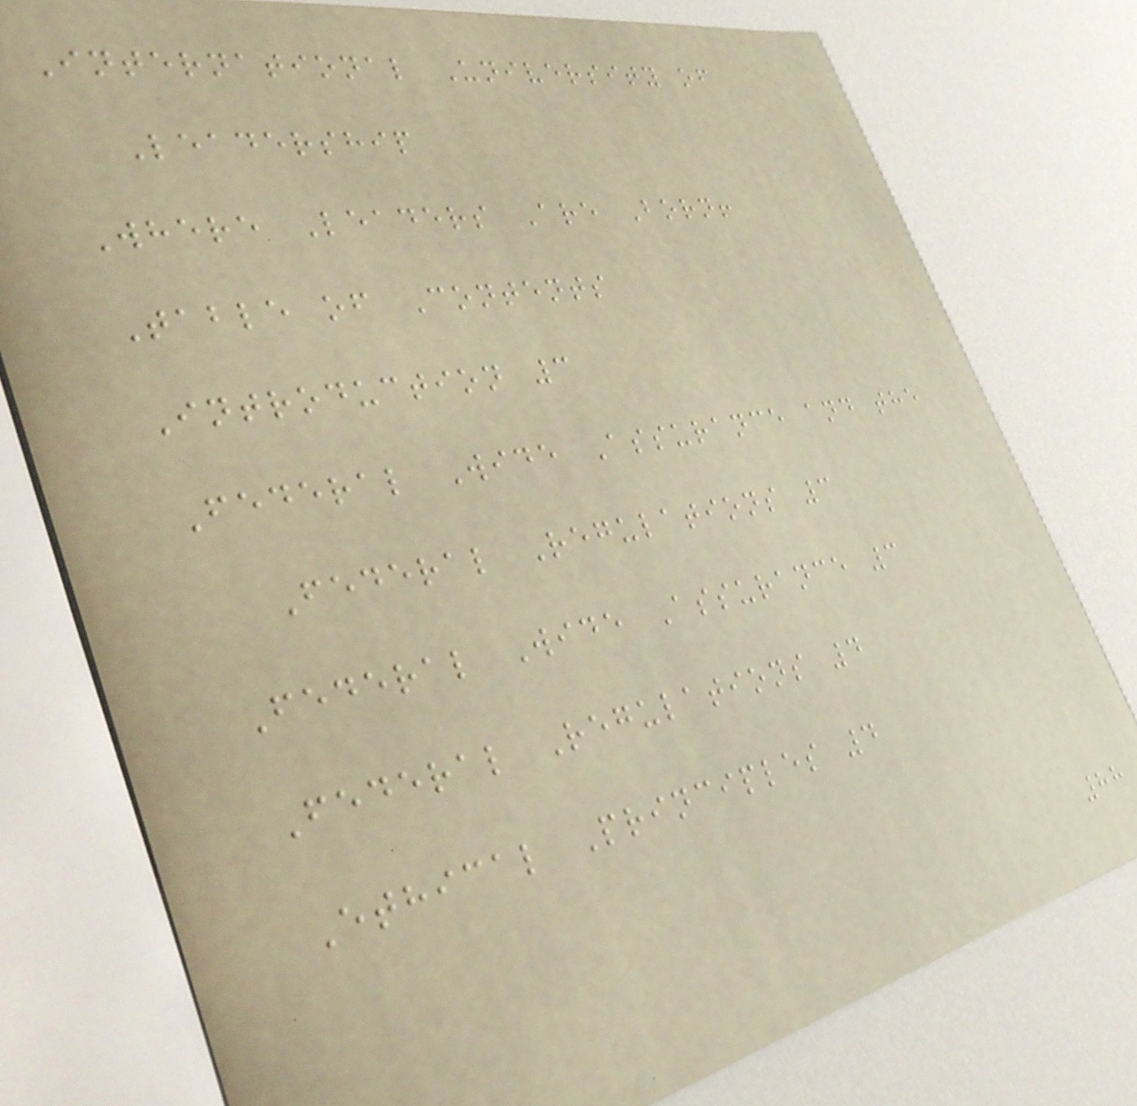International University of
Leadership
Where Leaders Are Born!
Table of Contents
Introduction 3
Federal Wide Assurance and the
Federal Regulations 3
Federal Wide Assurance 3
Federal Regulations 4
Ethical Principles 4
88
